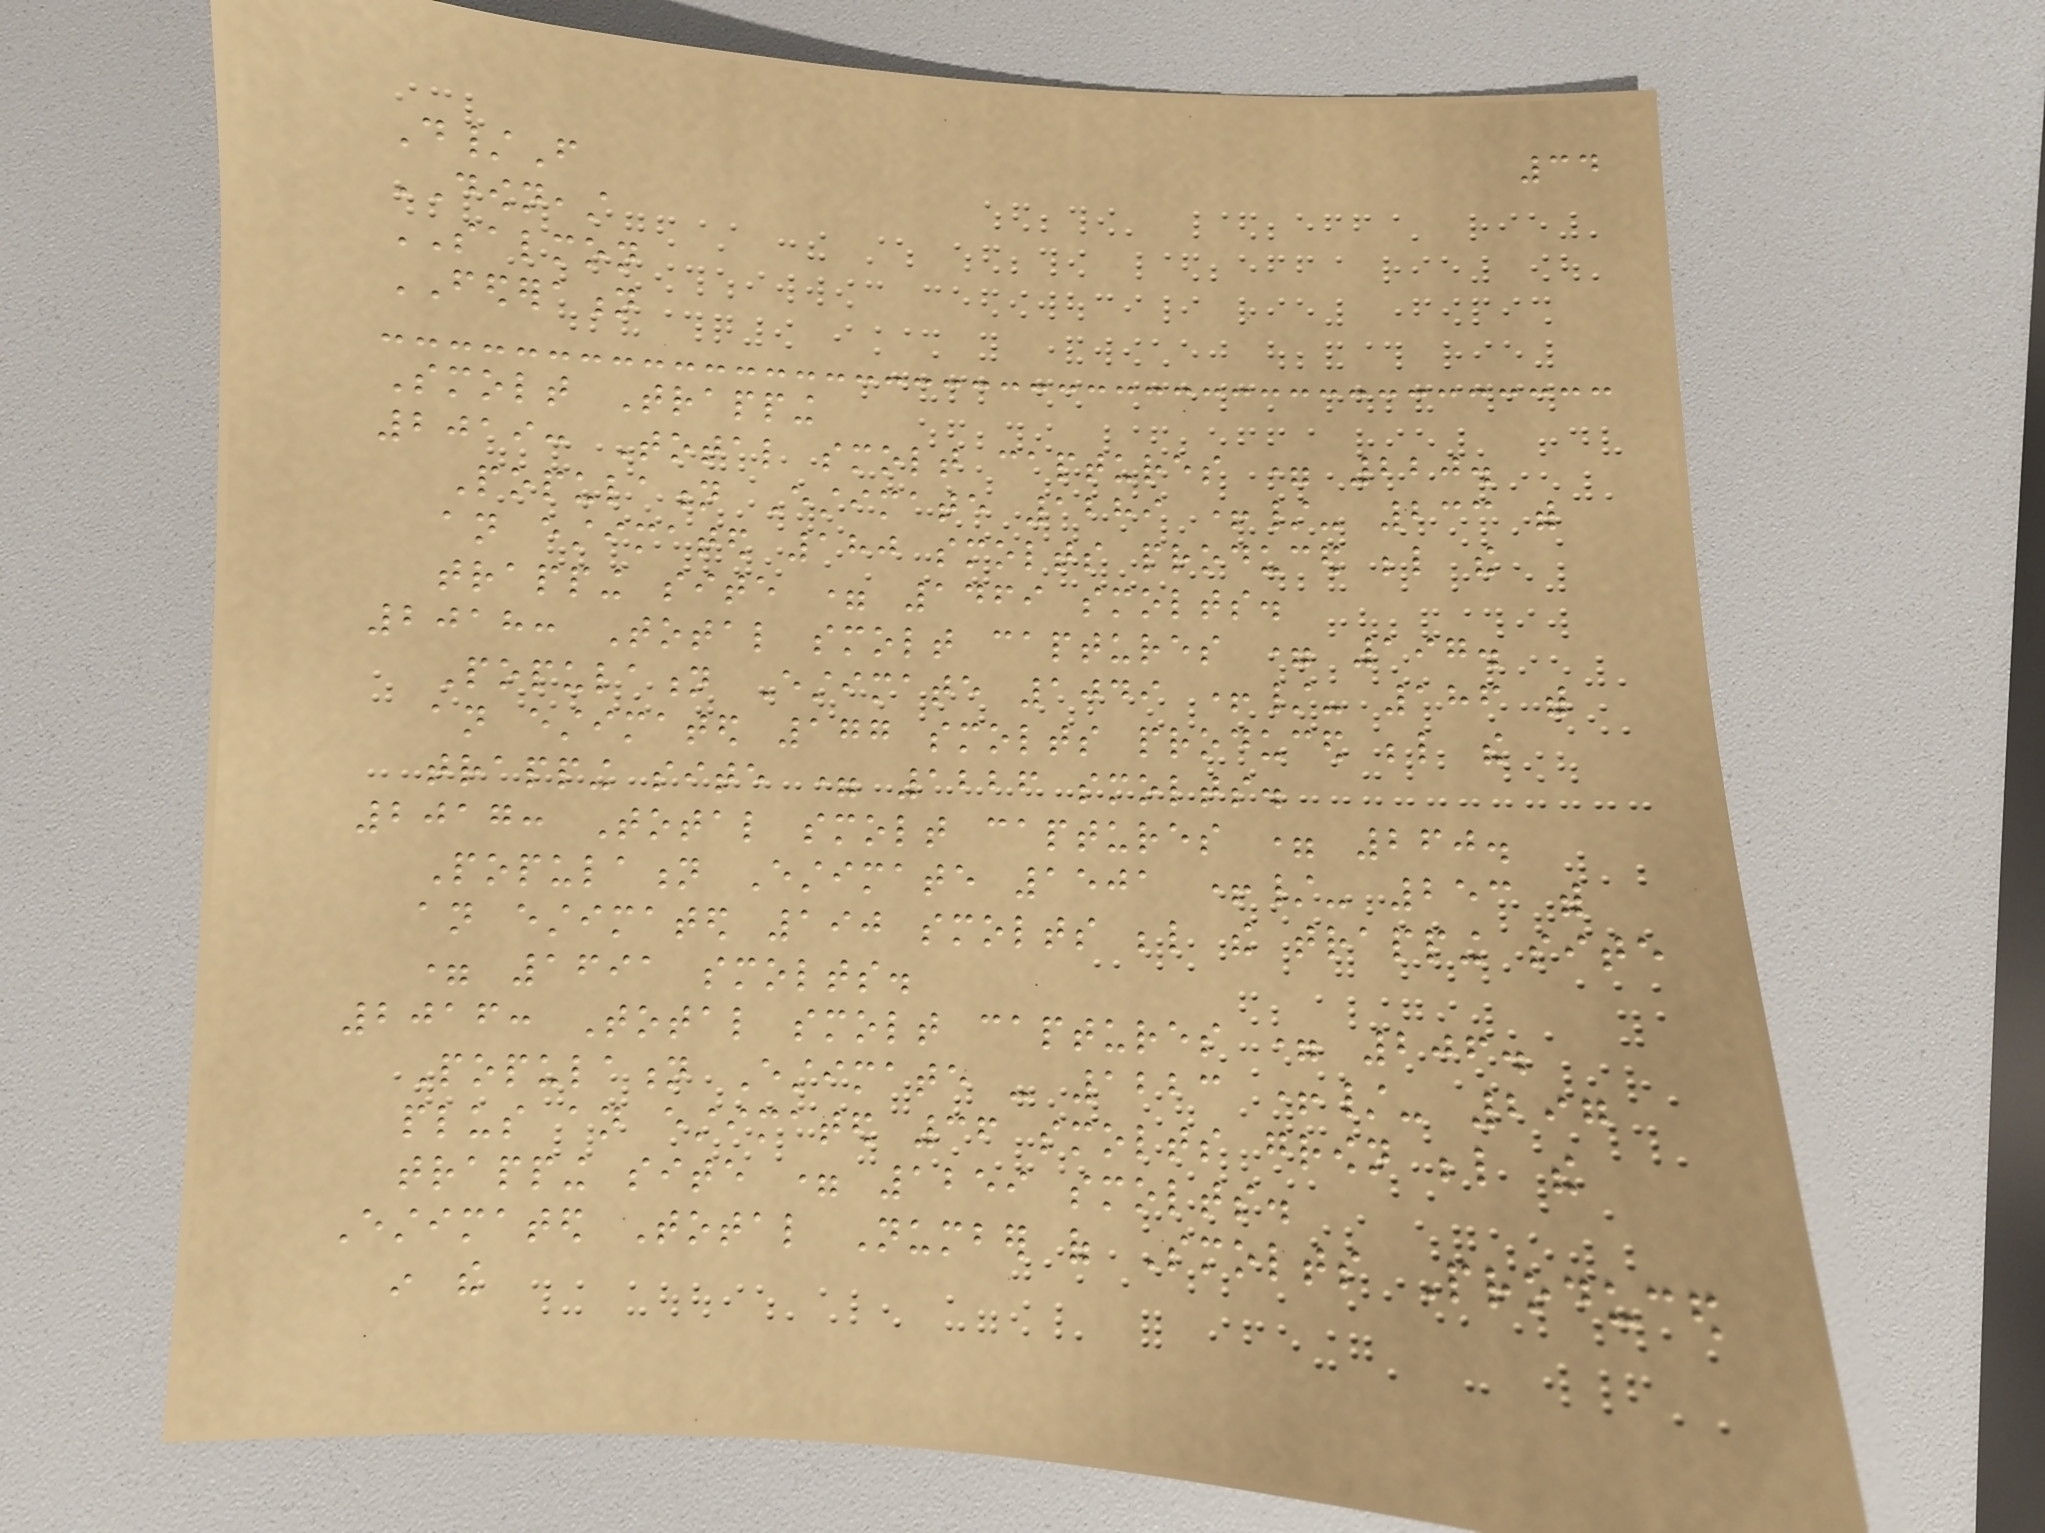34
D/F
DOWNEAST
SALMON
FEDERATION
Smolt Trapping
2019: Total smolt captures = 220.
Population Estimate 1289 +/- 233 with
an estimated 180 smolts produced below the
trapping site = 1469 smolts.
2018: Total smolt captures = 197.
Population Estimate 1049 +/- 186 with
an estimated 177 smolts produced below the
trapping site = 1226 smolts.
2017: Total smolt captures = 260.
Population Estimate 1501 +/- 253 with
an estimated 190 smolts below the trapping site
= 1691 smolts.
2016: Total smolt captures = 206.
Population Estimate - 1223 +/- 297
plus an estimated 36 smolts grown below the
trapping site = 1259 smolts.
Estimated Total Number of Smolts Produced
in the
